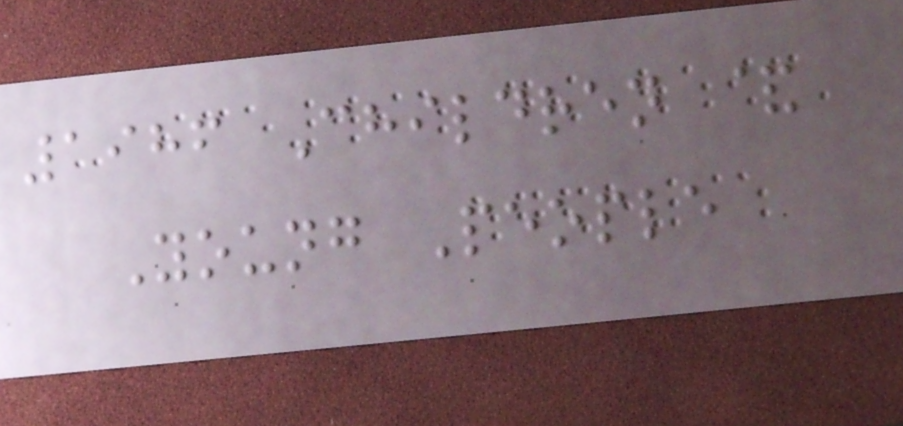1986 Children &
Young People
